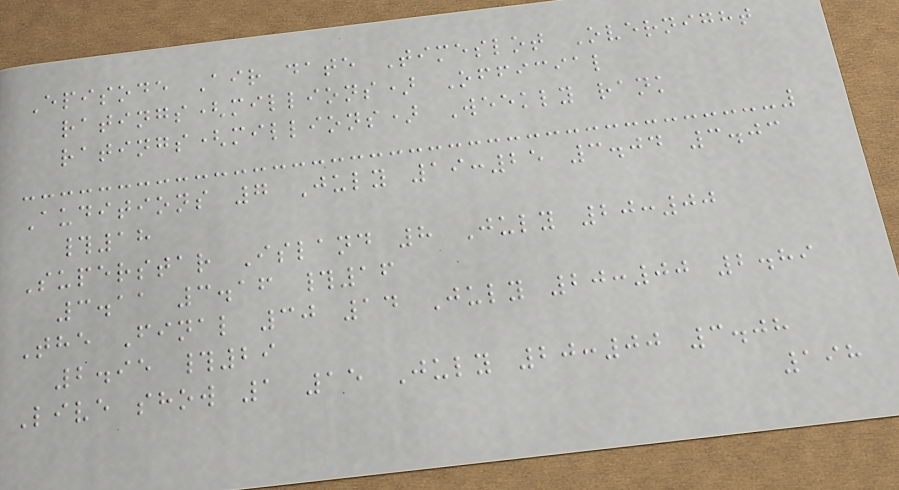Episode Air date Timeslot Overnight
ratings(millions) Official
ratings(millions) Weekly rank
Auditions 7 July 19:25 3.04 3.03
#18
Superstar Island 8 July 20:00
3.11 3.16 #16
The Final 30 14 July 20:00 2.89
2.95 #29
Live show 1 15 July 20:00 3.08
198
